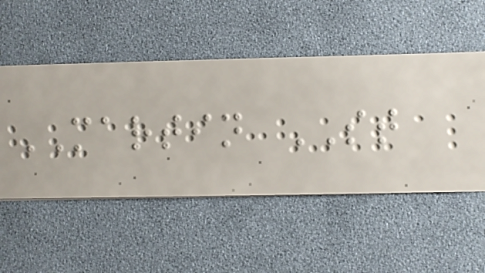MARTIN ST
